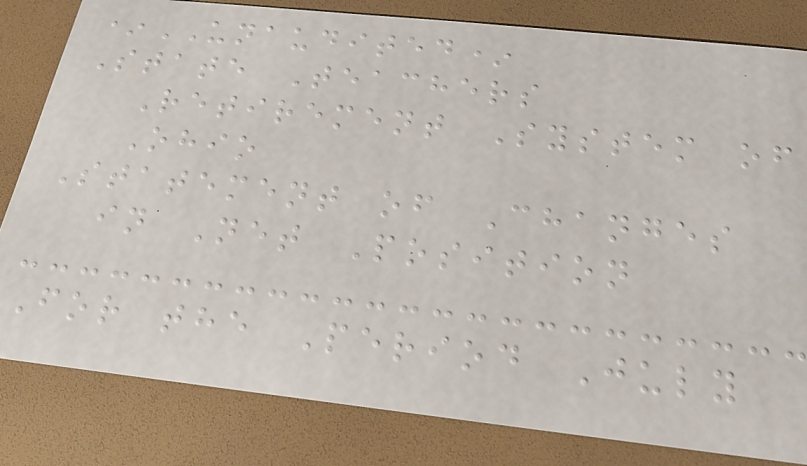*UNAUDITED*
State Teachers
Retirement System of
Ohio
Statement of Changes
in Net Position
For the Period July
